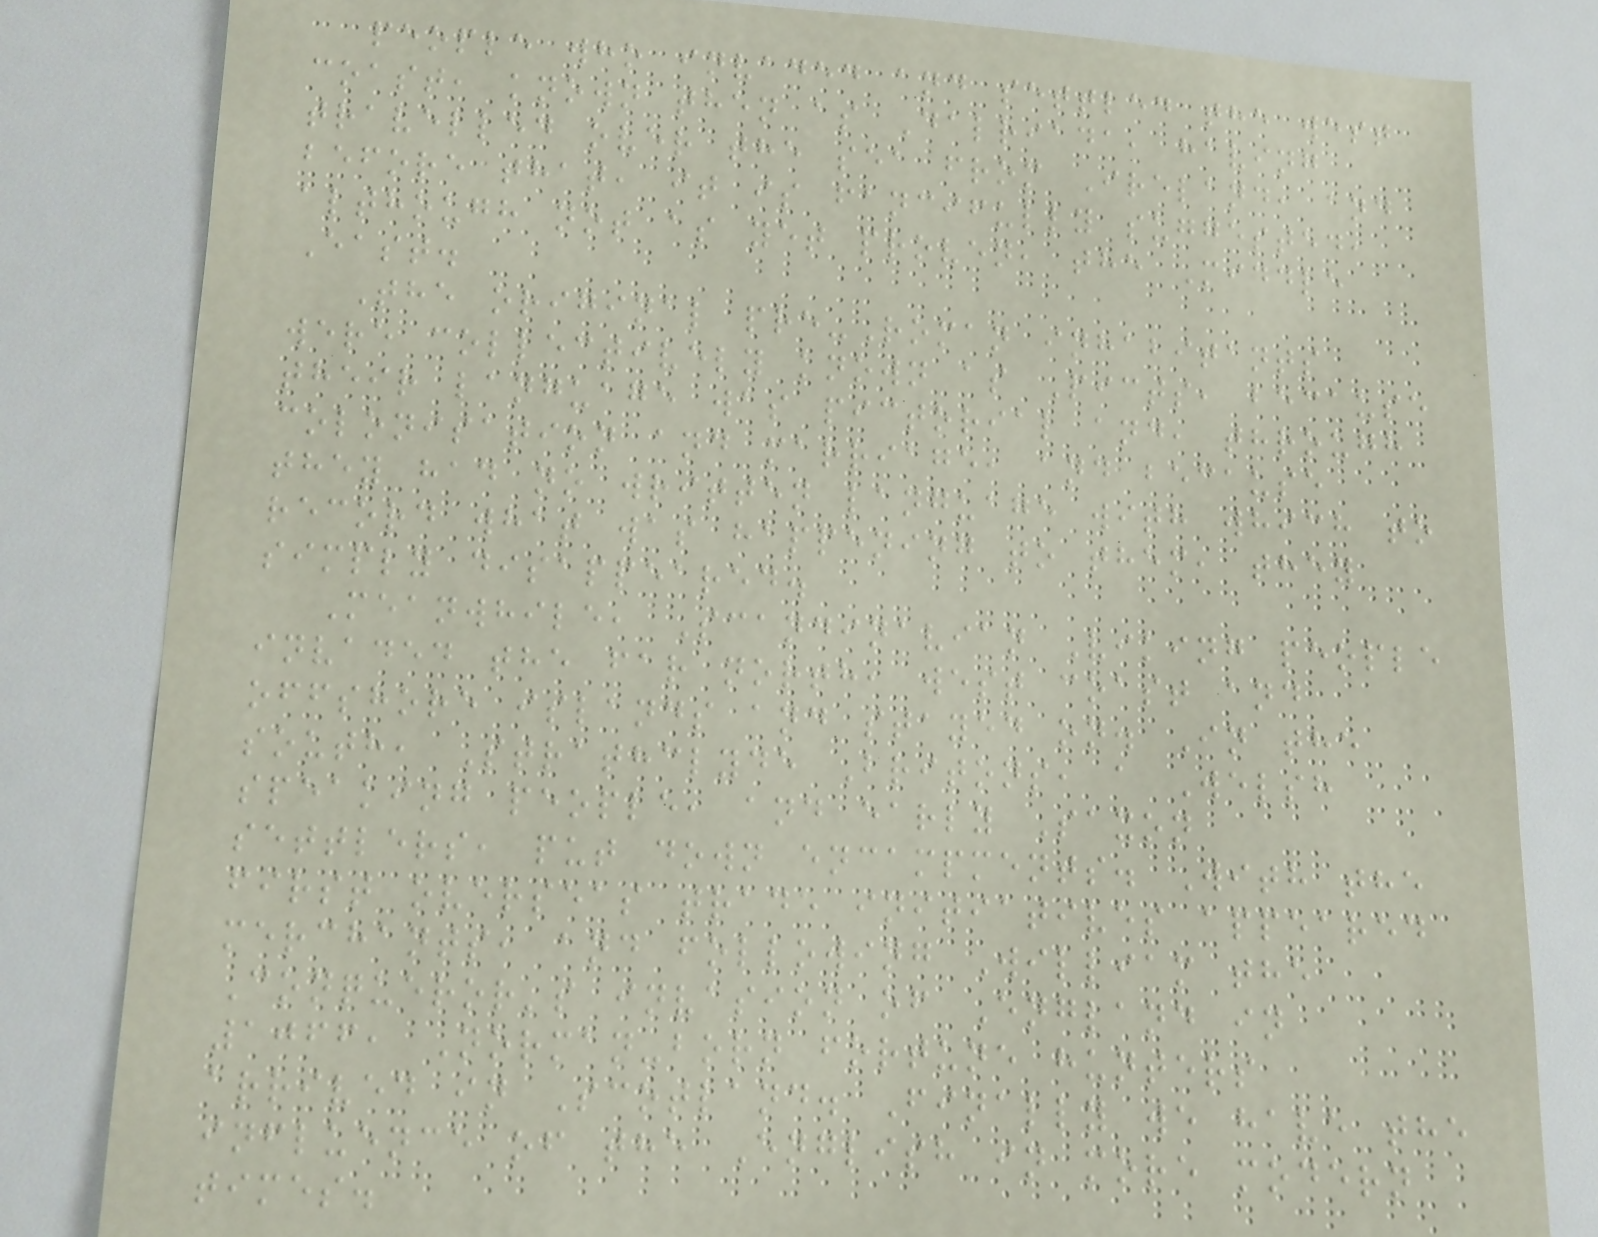people who invaded and settled the west
coast, known then as Dalriada, having
travelled over the sea from Ireland, and
before that, it is fancifully suggested,
although not as yet proven, the Middle
East.
The original pre-Roman inhabitants
were collectively known as Picts, because
their language was pictorial and, through
colonisation and marriage, and because
they had no written language with which to
record what was happening to them, they
simply disappeared.
Meanwhile, Scandinavian Viking people
invaded the far north, west coast and
offshore islands and stayed on. In the
south, Strathclyde Britons, a Welsh
speaking people, and early Saxon
settlers, put down encampments. With the
first overseas trade initiatives appeared
merchants, and following William the
Conqueror's invasion of England in
1066, Norman-born fortune hunters
arrived in Scotland. Finally we have the
influence of the English in more modern
times.
